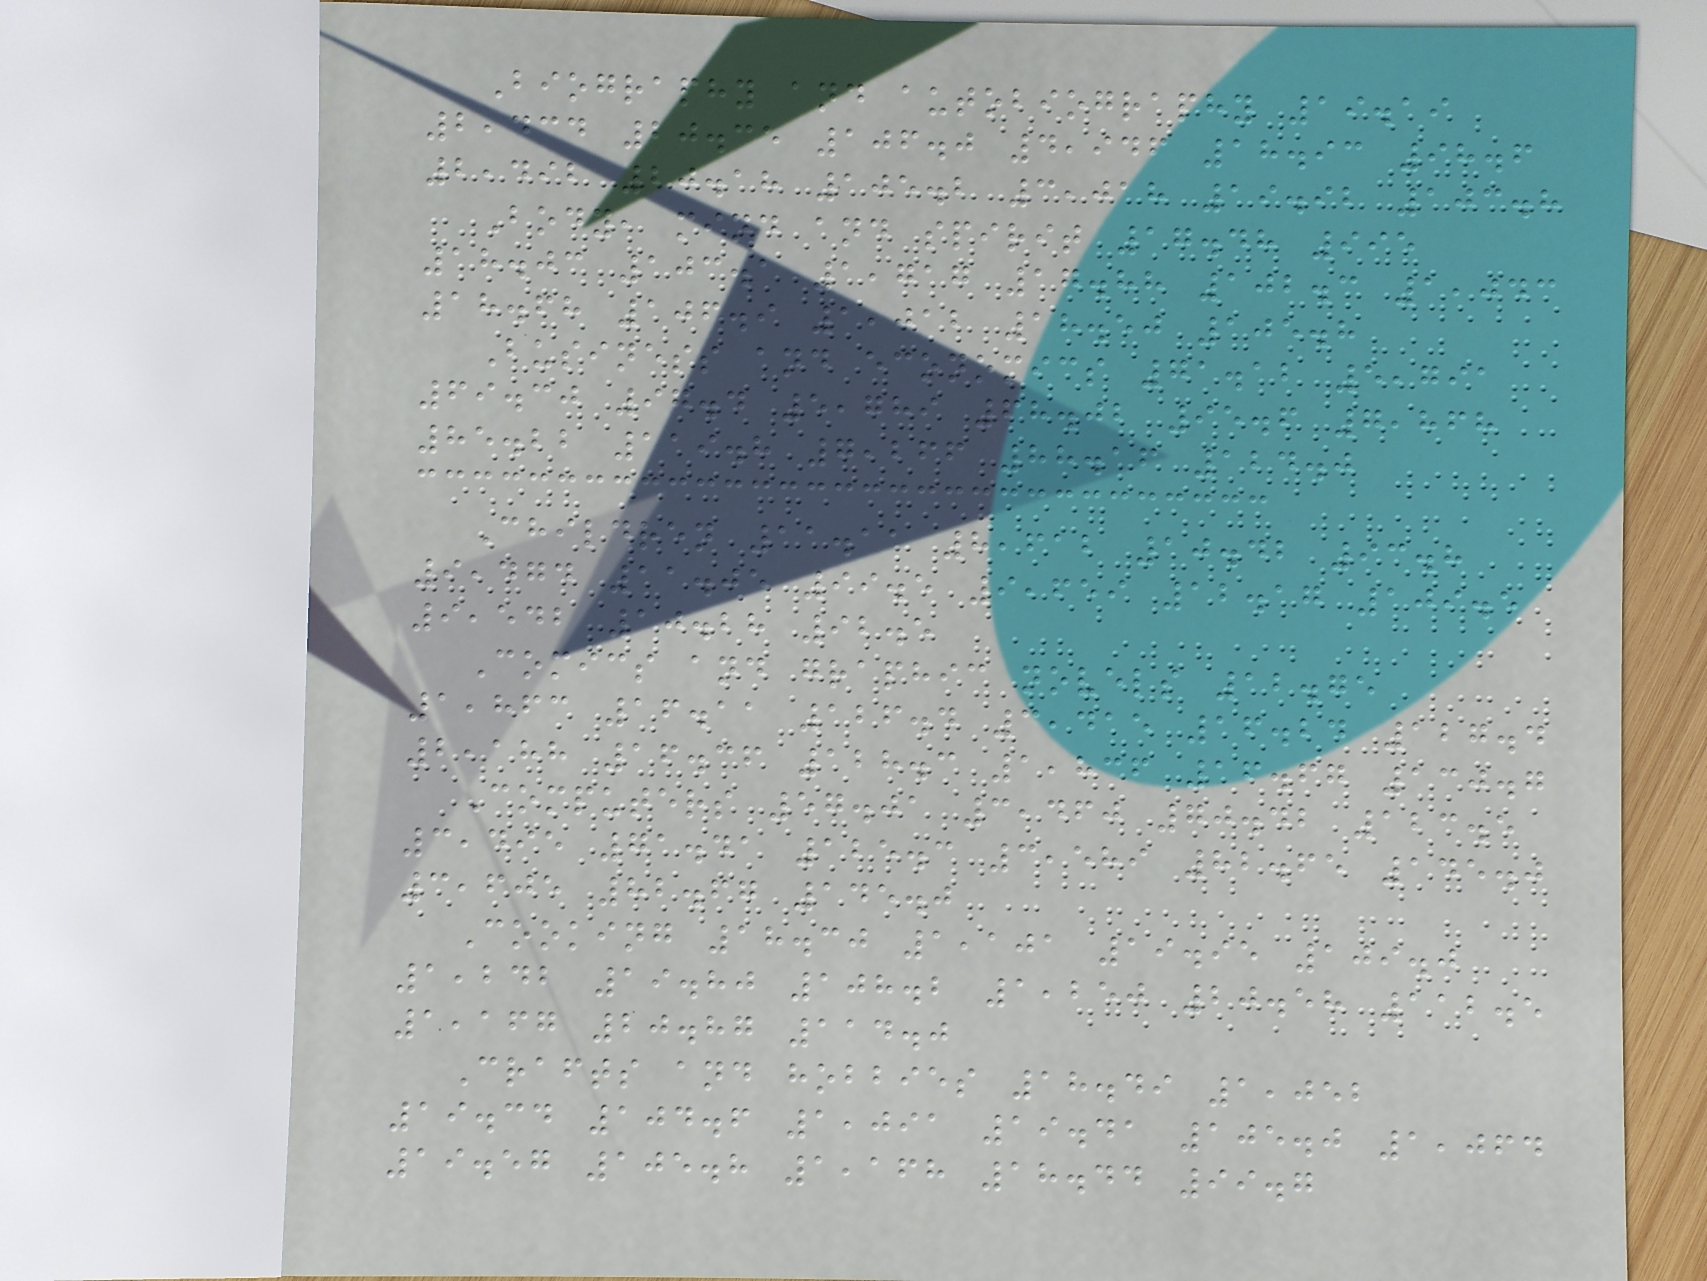Biography and autobiography 19.19
2,434 20.35 106.0 4,946 18.93 98.6
2,492 20.18 105.2 3,018 19.92 103.8
Body, mind and spirit 17.48 995
18.03 103.1 1,717 17.88 102.3 1,043
18.68 106.9 1,012 18.50 105.8
Business and economics 71.12 5,791
69.30 97.4 5,789 68.02 95.6 7,868
85.22 119.8 7,266 88.16 124.0
Children 11.11 8,612 10.42 93.8
9,474 11.05 99.5 9,659 12.17 109.5
9,542 10.28 92.5
Comics and graphic novels 12.75
1,863 16.11 126.4 3,415 16.24 127.4
2,188 16.36 128.3 1,836 16.67 130.7
Computers 57.01 3,460 70.42 123.5
3,495 71.41 125.3 3,589 82.65 145.0
3,605 82.67 145.0
Cooking 18.30 1,101 19.95 109.0
1,242 19.80 108.2 1,250 20.58 112.5
1,167 20.87 114.0
Crafts and hobbies 18.49 1,052
19.34 104.6 1,091 19.41 105.0 1,064
19.57 105.8 1,168 18.44 99.7
